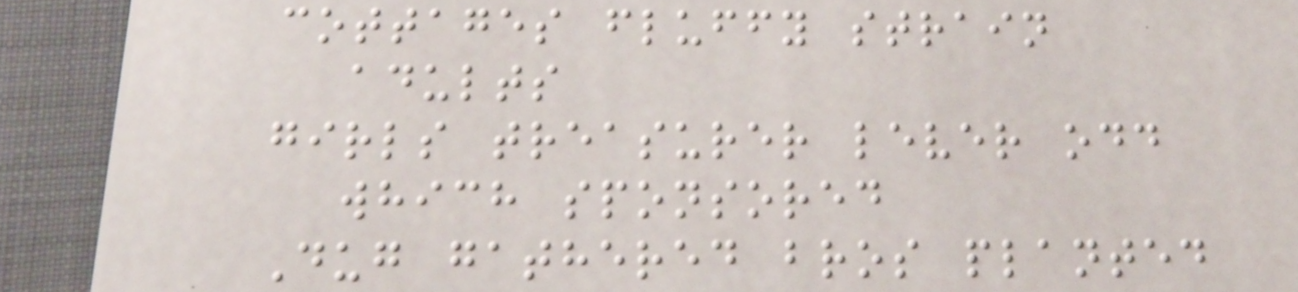cottages fluffy strain
adults
girls treasurer lever odd
which sponsored
Dug gathered bros planted
